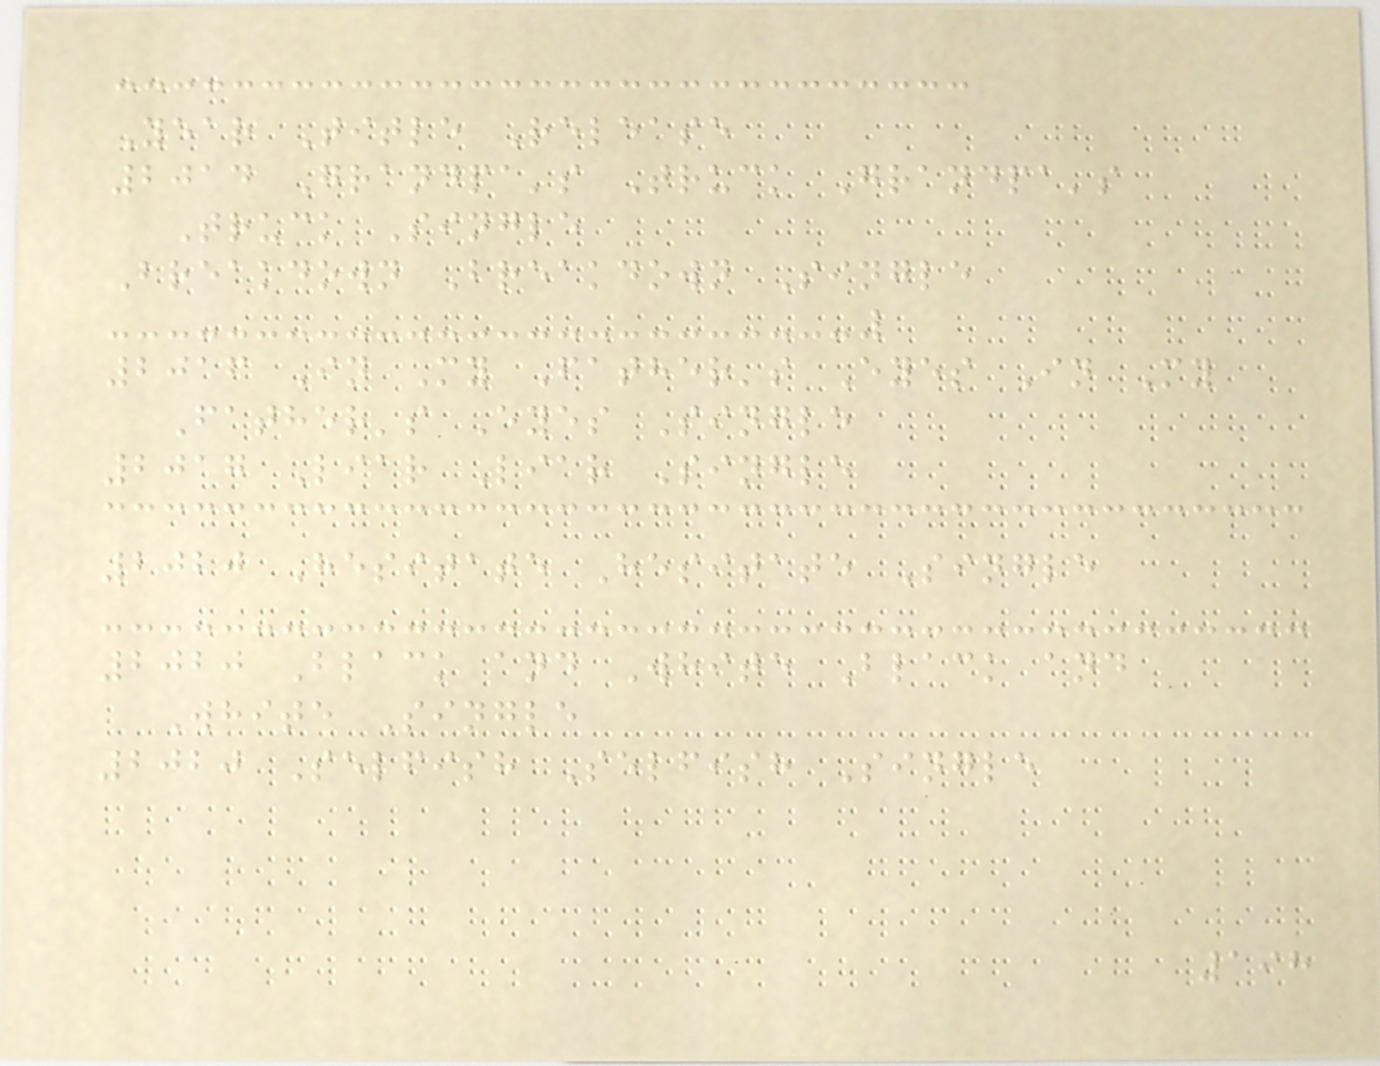Year Title Release
2014 Grandpa's Truck Grandpa's
Truck Single
Breakdown Breakdown Single
2016 In My Father's Eyes In My
Father's Eyes Single
2017 Liar Liar Single
2020 Hesitate Hesitate Single
2020 Black and White Black and
White Single
2020 Selfish Selfish Single
198
